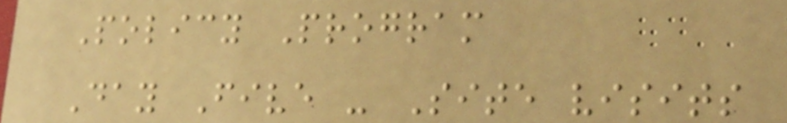Policy Program
Day Five - Site visits
